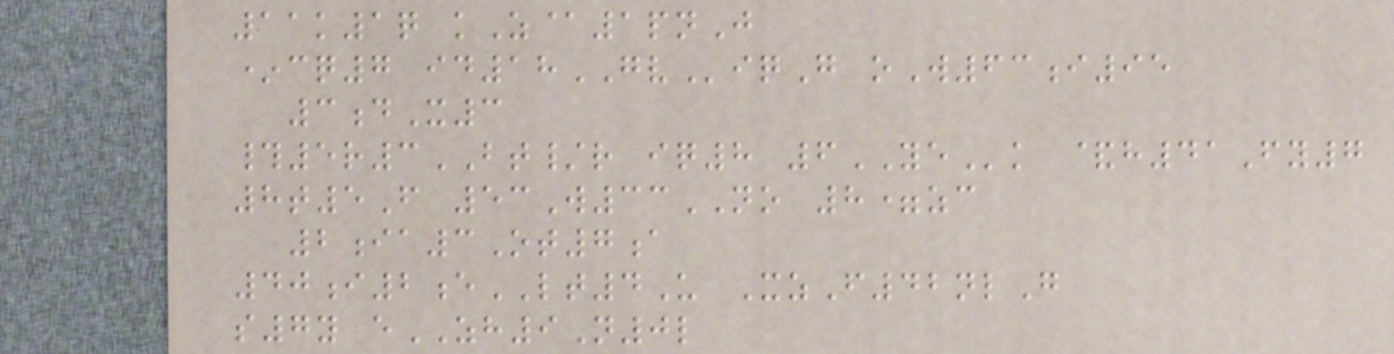11k1q kZ@1pnJ
*cq7 id18GViqG oW63i95
3dX3
#5r3BT/r iq8 6YEk &h41Fy7
8t5F 53W33NO 8=zc
2ia3Ot7a
40i2eLT4U XzF42nlG
s7y eZH9N0l
